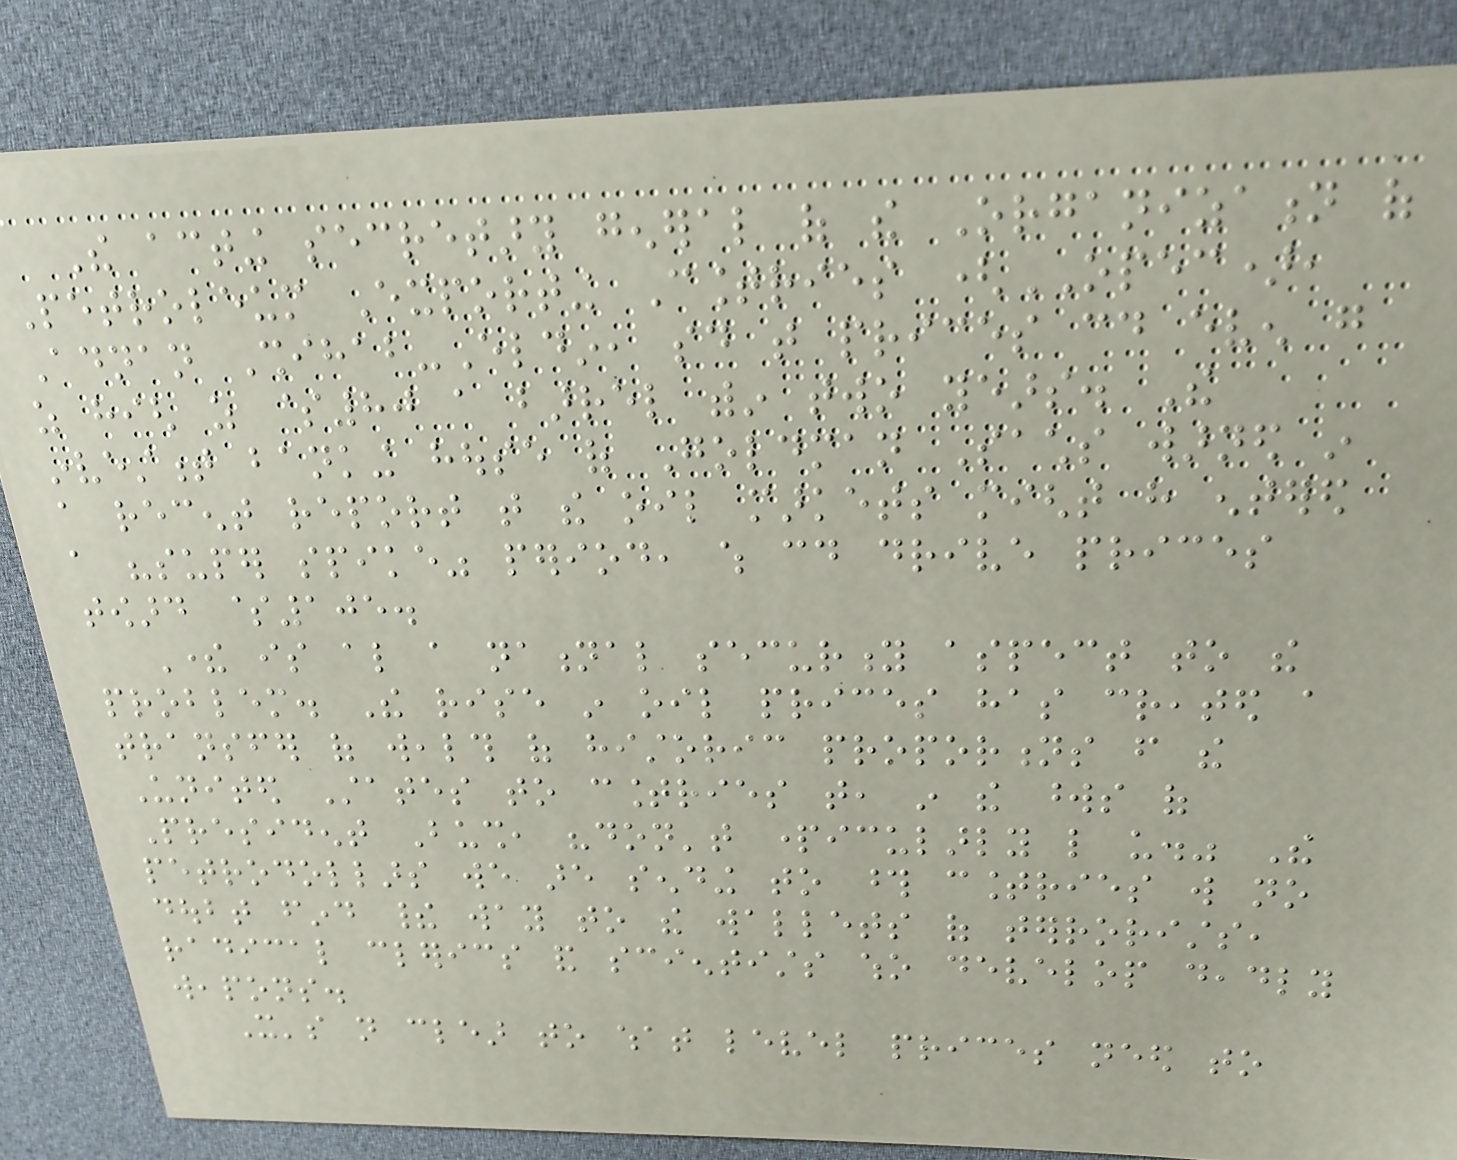The acting secretary general of the Organization of
Petroleum Exporting Countries (OPEC),
Adnan Shihab-Eldin, said that prices could even go
as high as $80 a barrel within two years. The
investment banking house of Goldman Sachs warned in
a recent report that the oil markets might have entered
a "super spike" period, which could drive prices
toward $105.
There is also a national security aspect to the
problem. The rise in oil prices has created a
transfer of wealth of historic proportions from the
United States to countries that, in the words of
President Bush, "don't particularly like us." The
petrodollars we are sending to those countries will no
doubt find their way to the wallets of terrorists,
radical clerics and scientists who develop deadly
weapons.
It's not clear to what level prices need to
